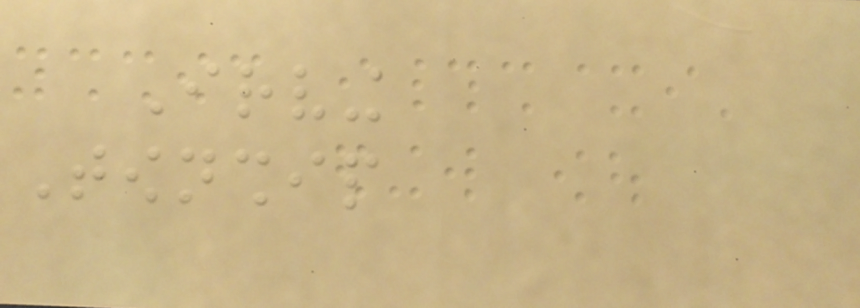Irving
Township
